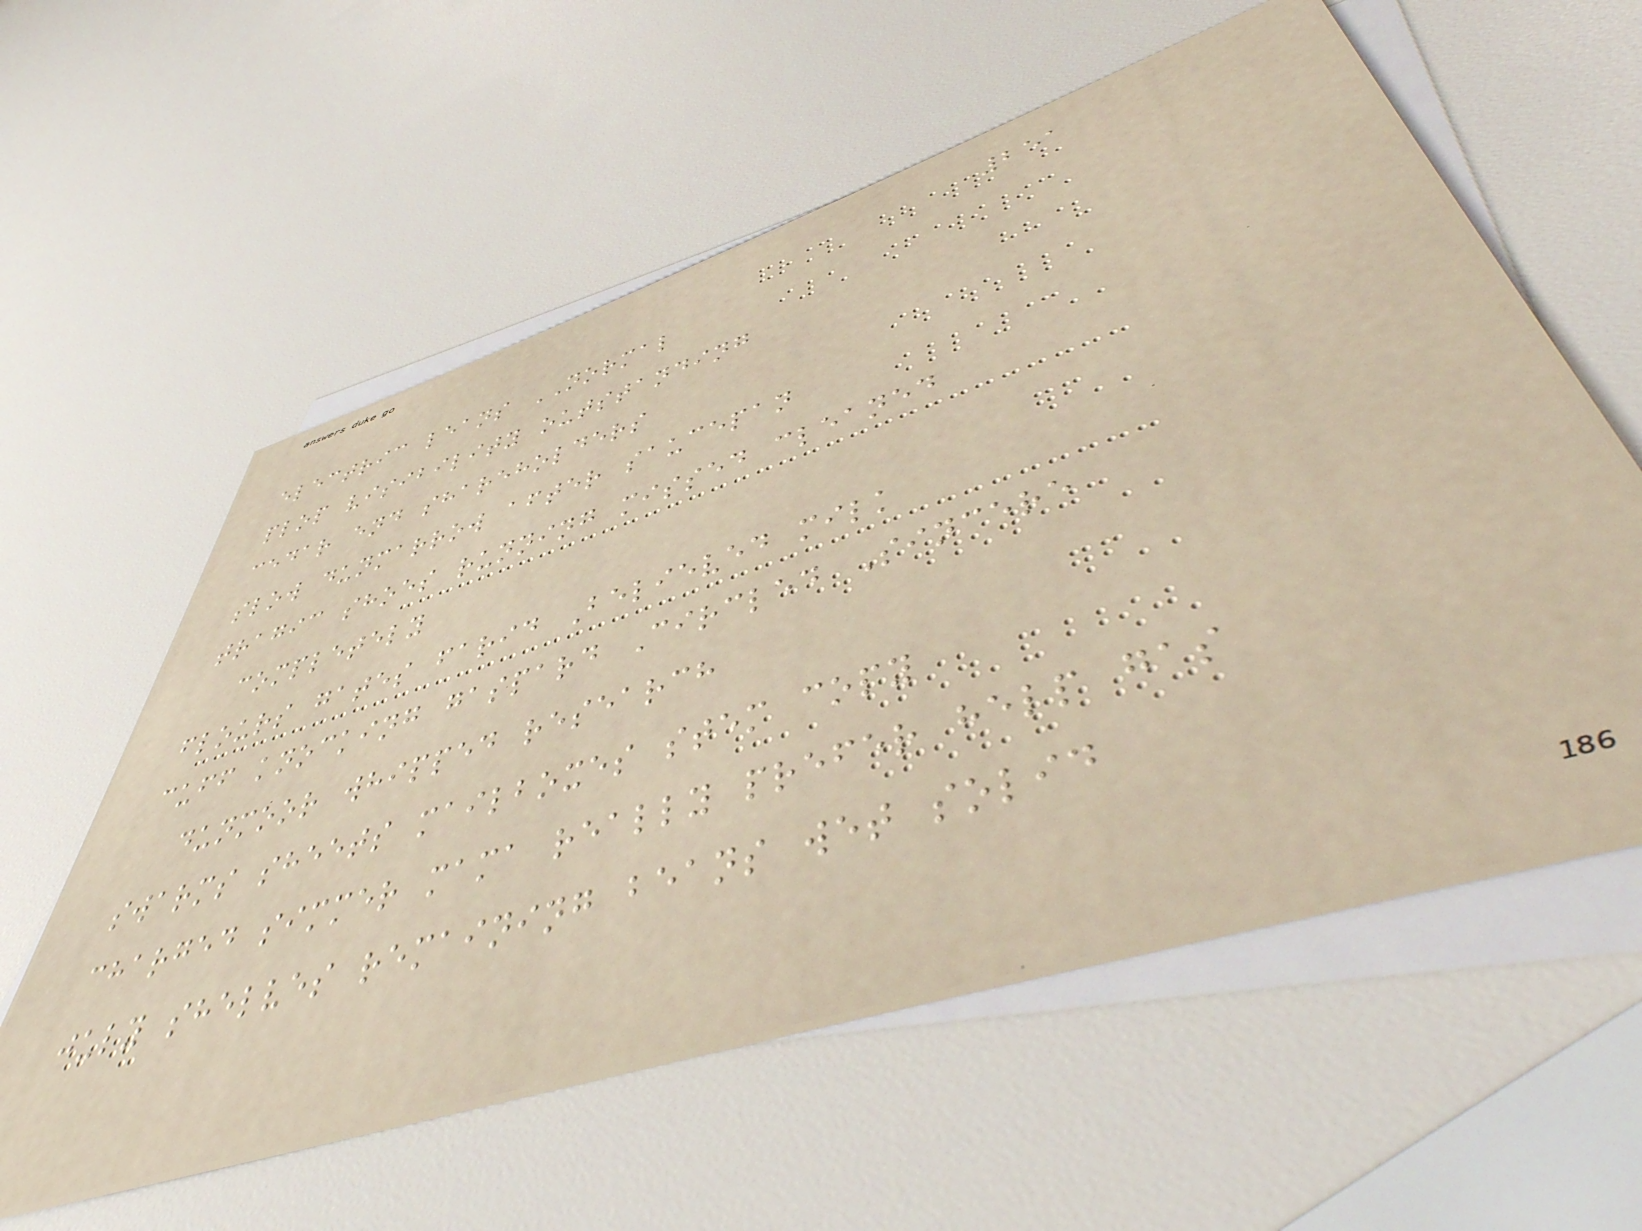251
electric leans NORMAL
plop visibility outstanding
cedar end shareholders
slow dunmarrow after saucepan
tragic shoes running missed cleaned
completely
flours gates farid Believed milk
cuff knocking gaspard Circled Sincere
dunmoor whipped research
swarms sheets mailboxes stem copy
charged simmer mama really prefer help gas
july shelves remaining beans wet solid
